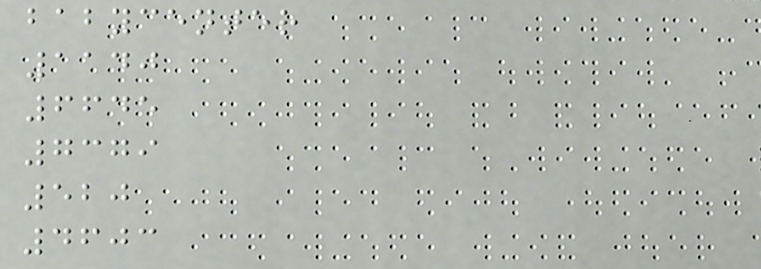babycenter
1140
6645
7379
520
4603
